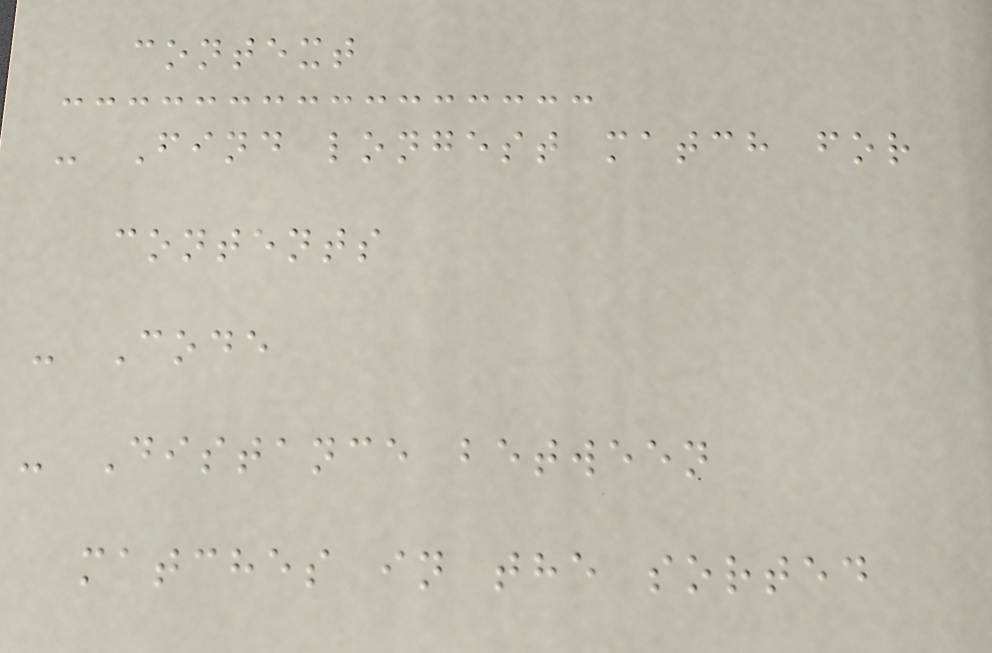context
- Find longest match for
contents
- Code
- Distance between
matches in the sorted
